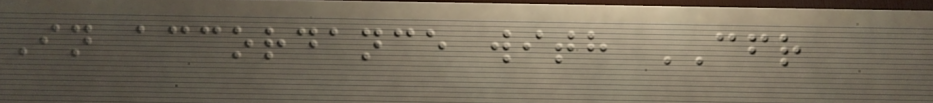In accordance with CFR
